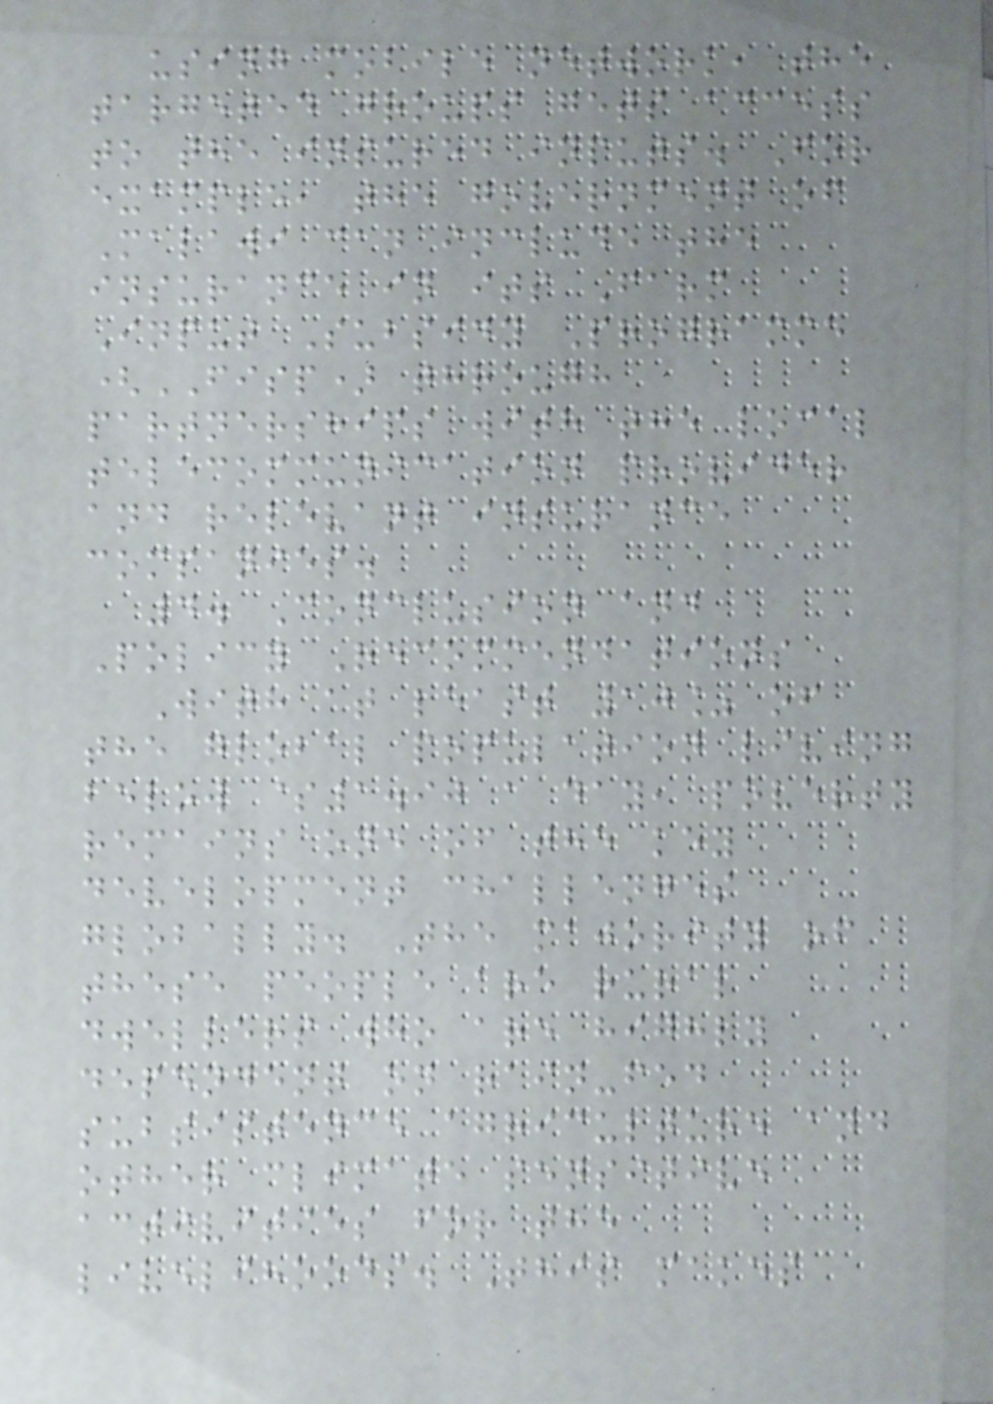using mobile network, the
targeted groups gets access
to the insured inputs. For
example, the government of
Malawi can include the
insurance in its Farm
Input Subsidy Programme
(FISP) through
partnerships with the local
telecommunication provider
and relevant insurance
companies.
4. Conclusion and
Policy Recommendations
With at least 10% of
the global population living
below $1.90 a day, poverty
remains one of the key
development challenges
globally. The majority of
these people are rural
dwellers who are highly
dependent on rain-fed
subsistence agriculture and
other climate sensitive
activities for the
livelihoods. This makes
